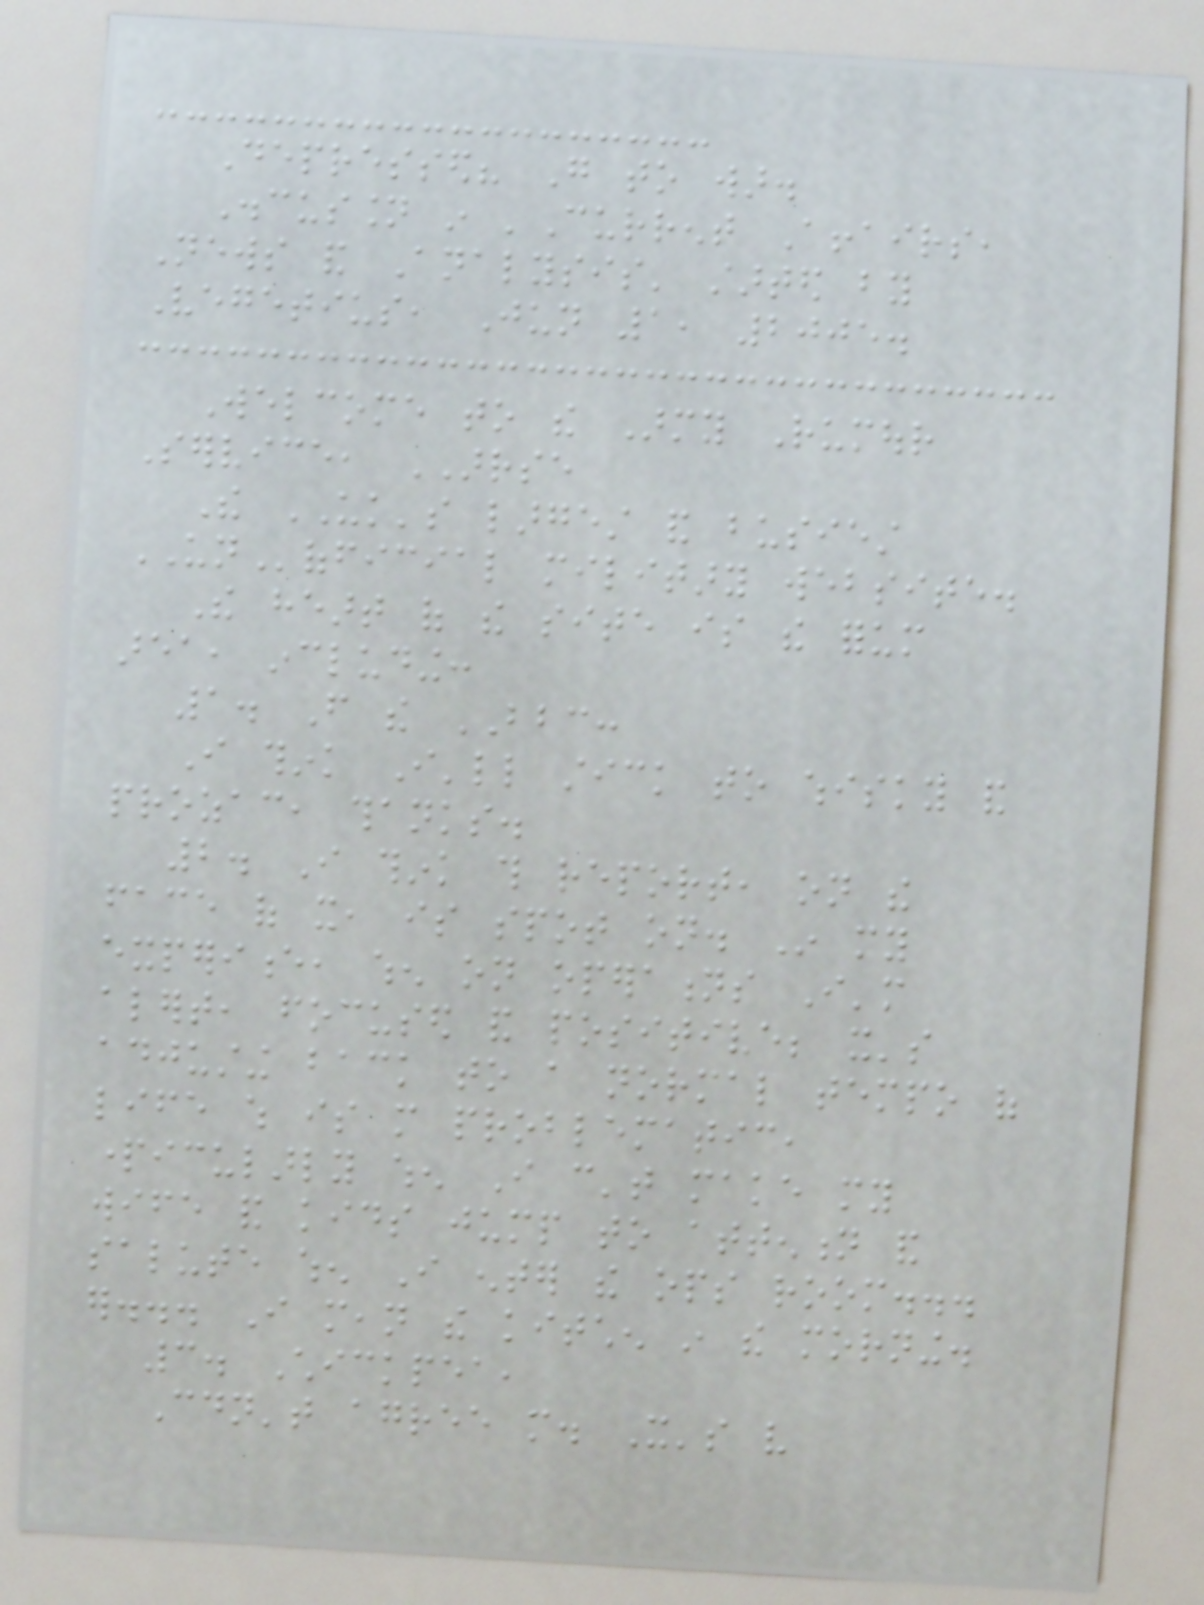Depressed? Go to war.
Discussion in 'Current Affairs,
News and Analysis' started by
Vegetius, Jun 1, 2005.
Welcome to the Army Rumour
Service, ARRSE
The UK's largest and busiest
UNofficial military website.
The heart of the site is the forum
area, including:
1. From the BBC:
I think I'll stick to whisky and
prozac, thanks.
2. I think this report, on the
face of it, is spot on. In my
experience, when on operations I'm
alert, focused and positive; it's
adjusting back to a normal tempo of
life which is more problematic,
particularly when I can't make my
wife and kids jump to attention and
salute when I enter the ops room...
er... I mean the kitchen in the morning.
3. Chickpea,
Couldn't agree more. It's very
